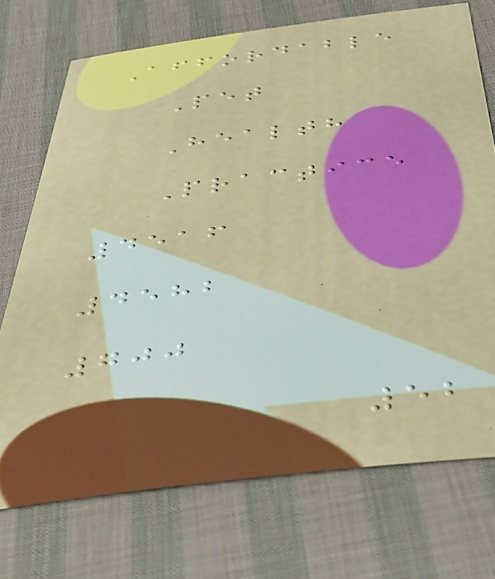Affordable
Pet
Health
Practice
4516
4582
700
52
